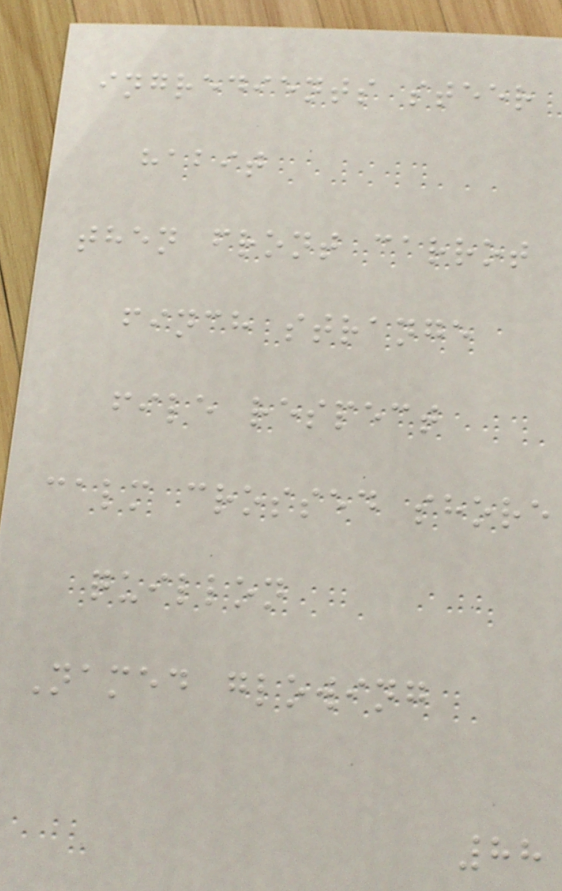ingredients steer
habit
then front carrot
finch strange
file respect
calm crossed shore
quillon
Named glowing
88
